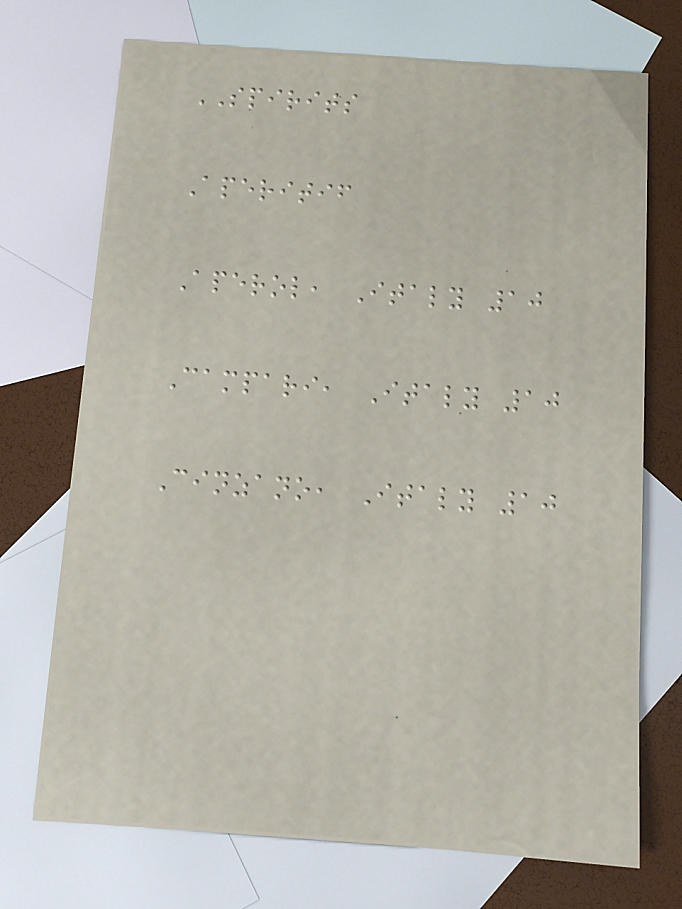SPIRITS
Aperitif
Aperol, Italy 10
Campari, Italy 10
Cinzano, Italy 10
